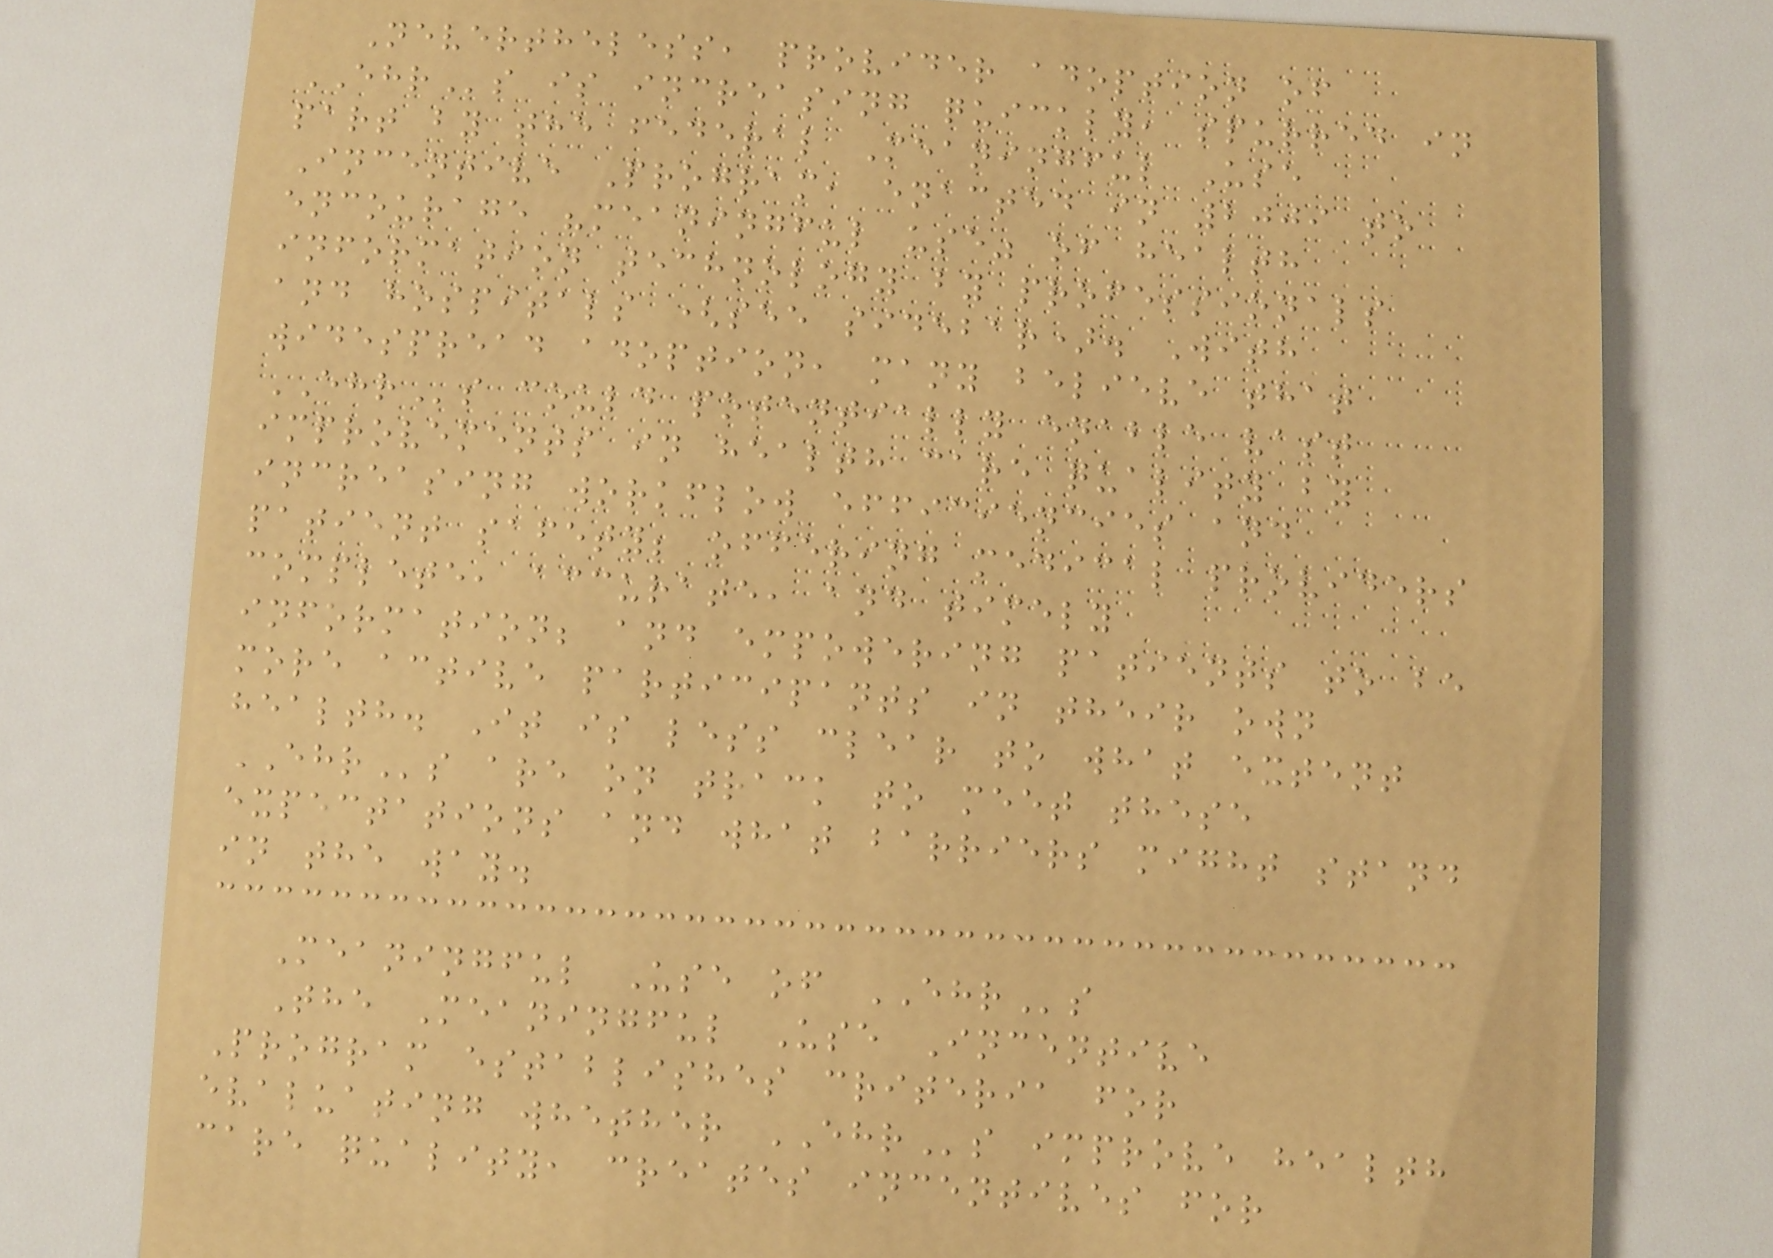Nevertheless, provider adoption of
EHRs is increasing quickly, spurred in
part by the federal Meaningful Use
Incentive Program, enacted in 2009 to
encourage "meaningful use" of health
information technology by professionals
and hospitals (see sidebar). With
widespread adoption, many believe that
EHRs could potentially enable vast
improvements in health care quality by
increasing workflow efficiencies and
patient safety; offering medical providers
complete, accurate, and timely
information; and empowering patients to be
more active participants in their own
health. It is less clear to what extent
EHRs are on track to meet these
expectations and what barriers might stand
in the way.
Meaningful Use of EHRs
The Meaningful Use Incentive
Program establishes criteria for
evaluating whether EHRs improve health
care quality, creates incentives for
